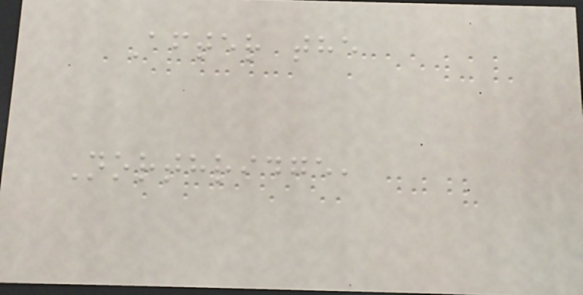After the
Northridge,
